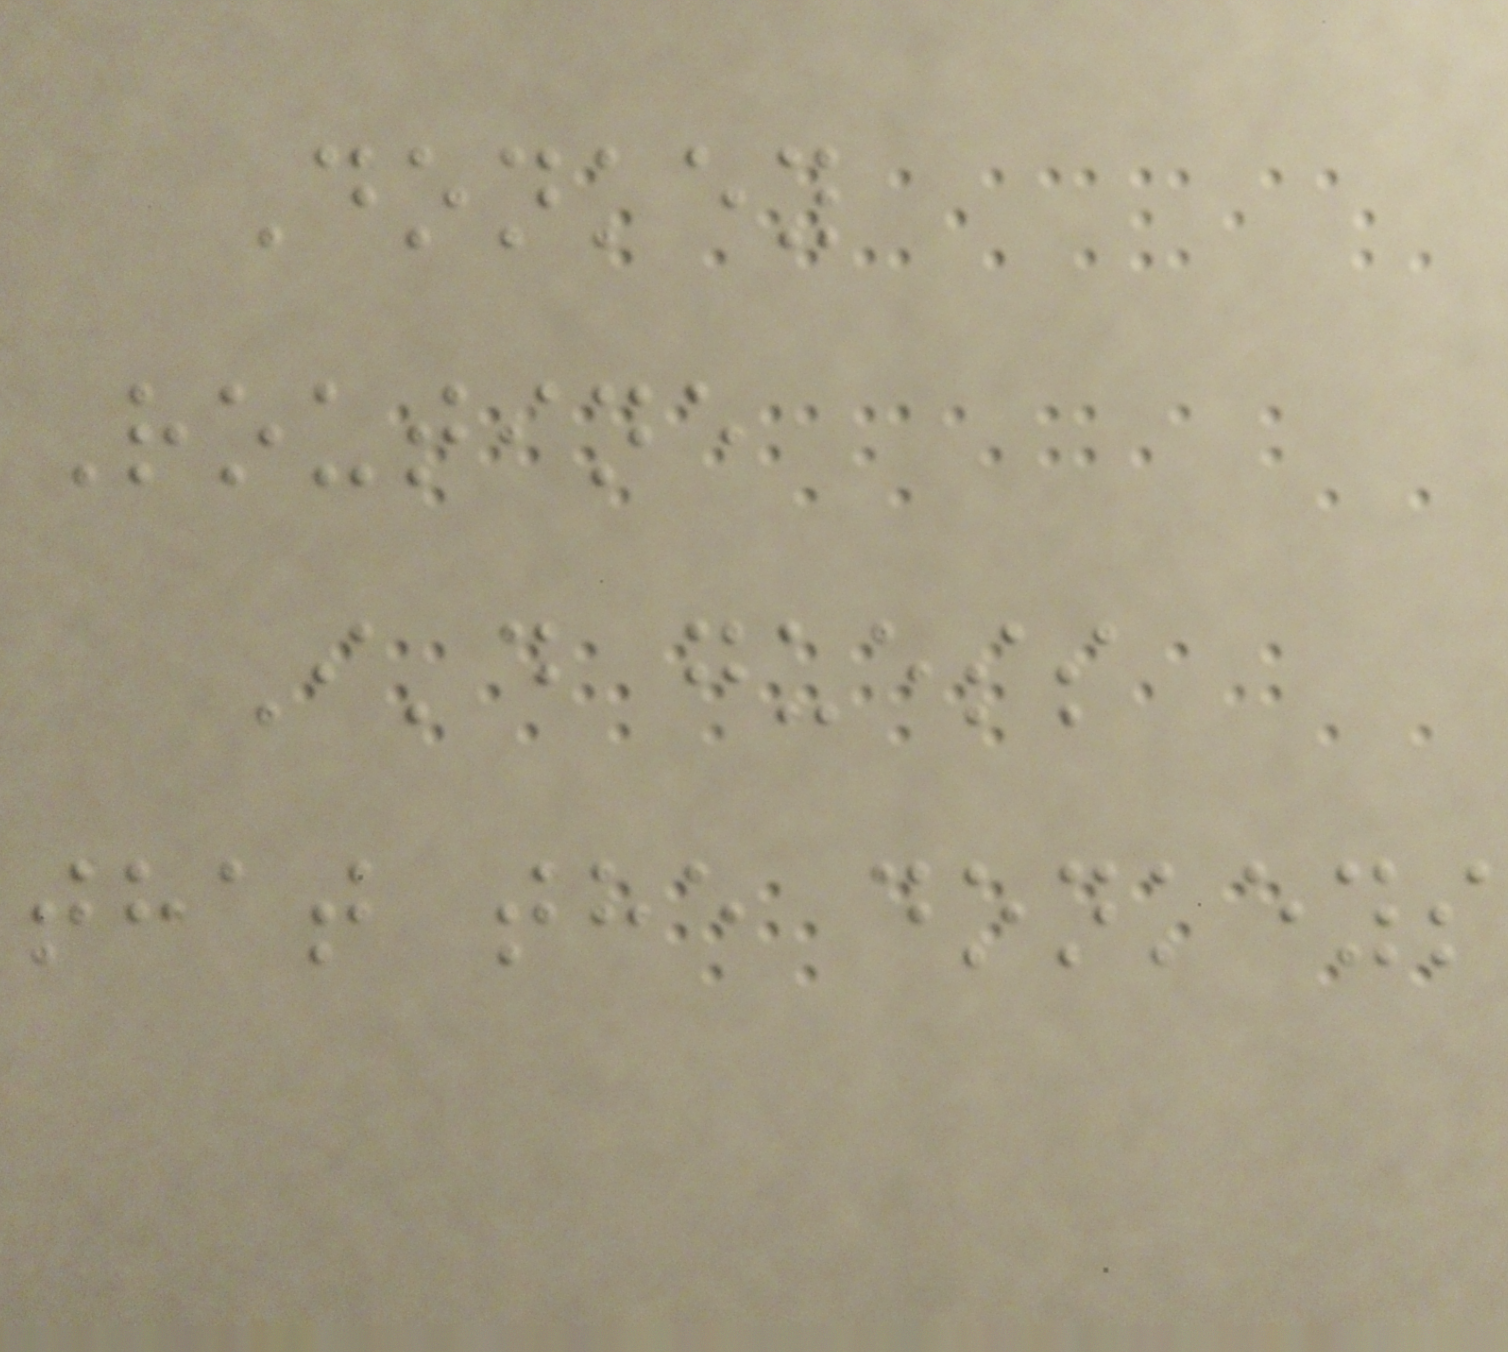Donkey
Routine
I'd guess
that the donkeys
